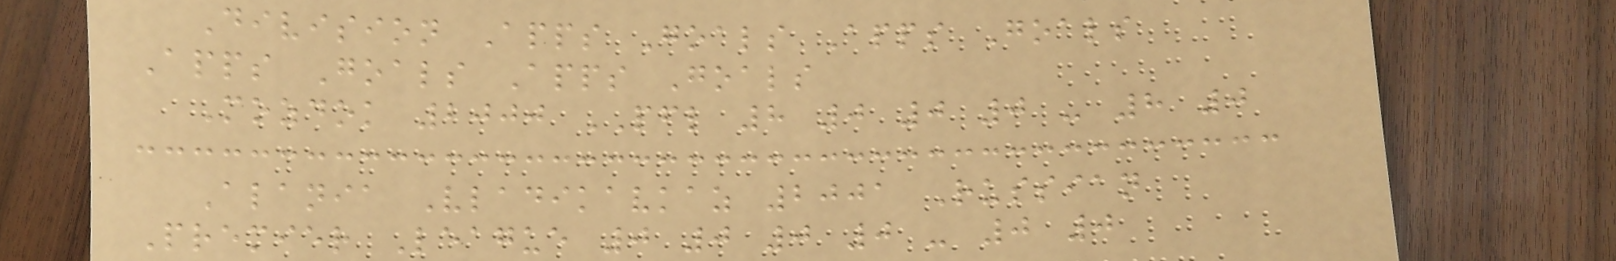Division Apps Goals Apps Goals
Apps Goals Apps Goals
Mozdok 2000 PFL 8 0 0 0 - 8 0
Alania Vladikavkaz 2001 Russian
Premier League 0 0 0 0 - 0 0
